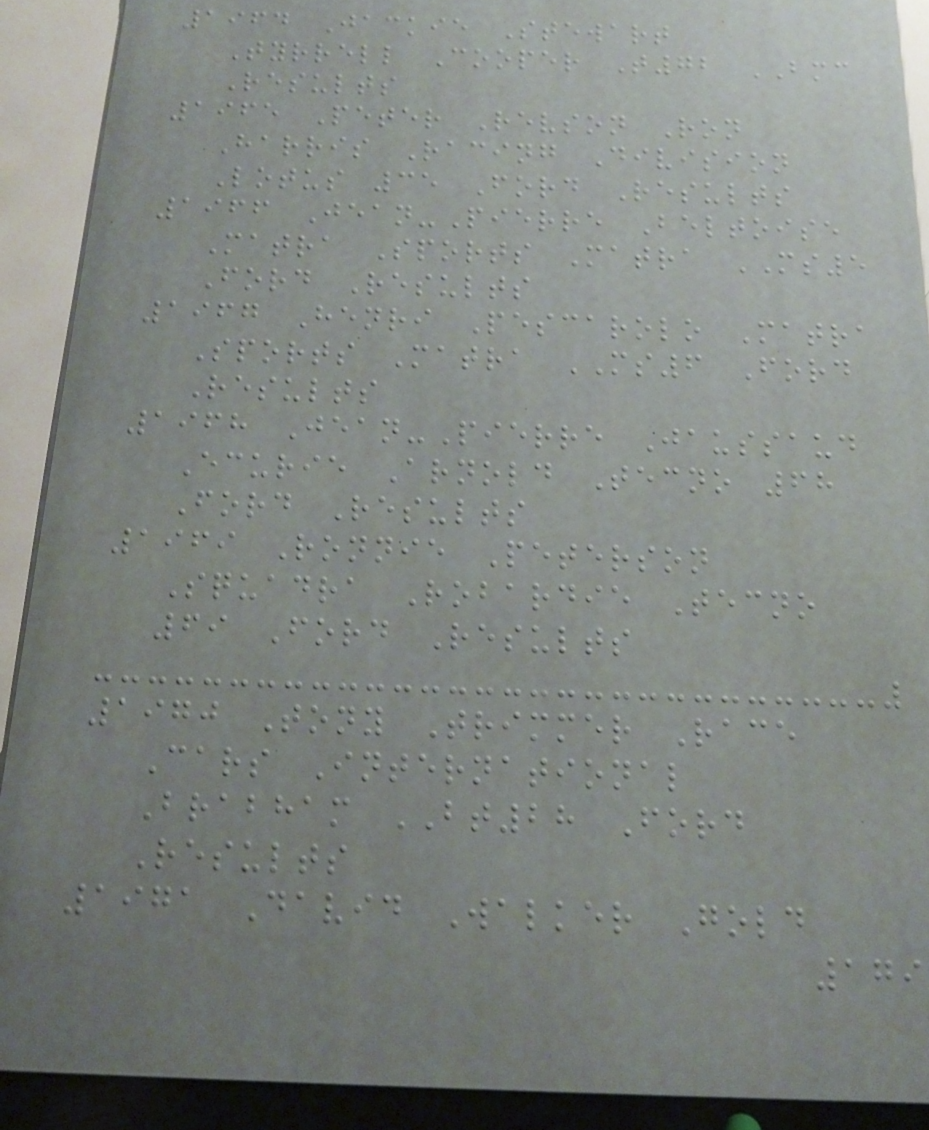1964 Jackie Stewart
Tyrrell Cooper T72 BMC
Results
1965 Peter Revson Ron
Harris Racing Division
Lotus 35 Ford Results
1966 Jean-Pierre Beltoise
Matra Sports Matra MS5
Ford Results
1967 Henri Pescarolo Matra
Sports Matra MS6 Ford
Results
1968 Jean-Pierre Jaussaud
Ecurie Arnold Tecno 68
Ford Results
1969 Ronnie Peterson
Squadra Robardie Tecno
69 Ford Results
1970 Tony Trimmer Race
Cars International
Brabham BT28 Ford
Results
1971 David Walker Gold
179
